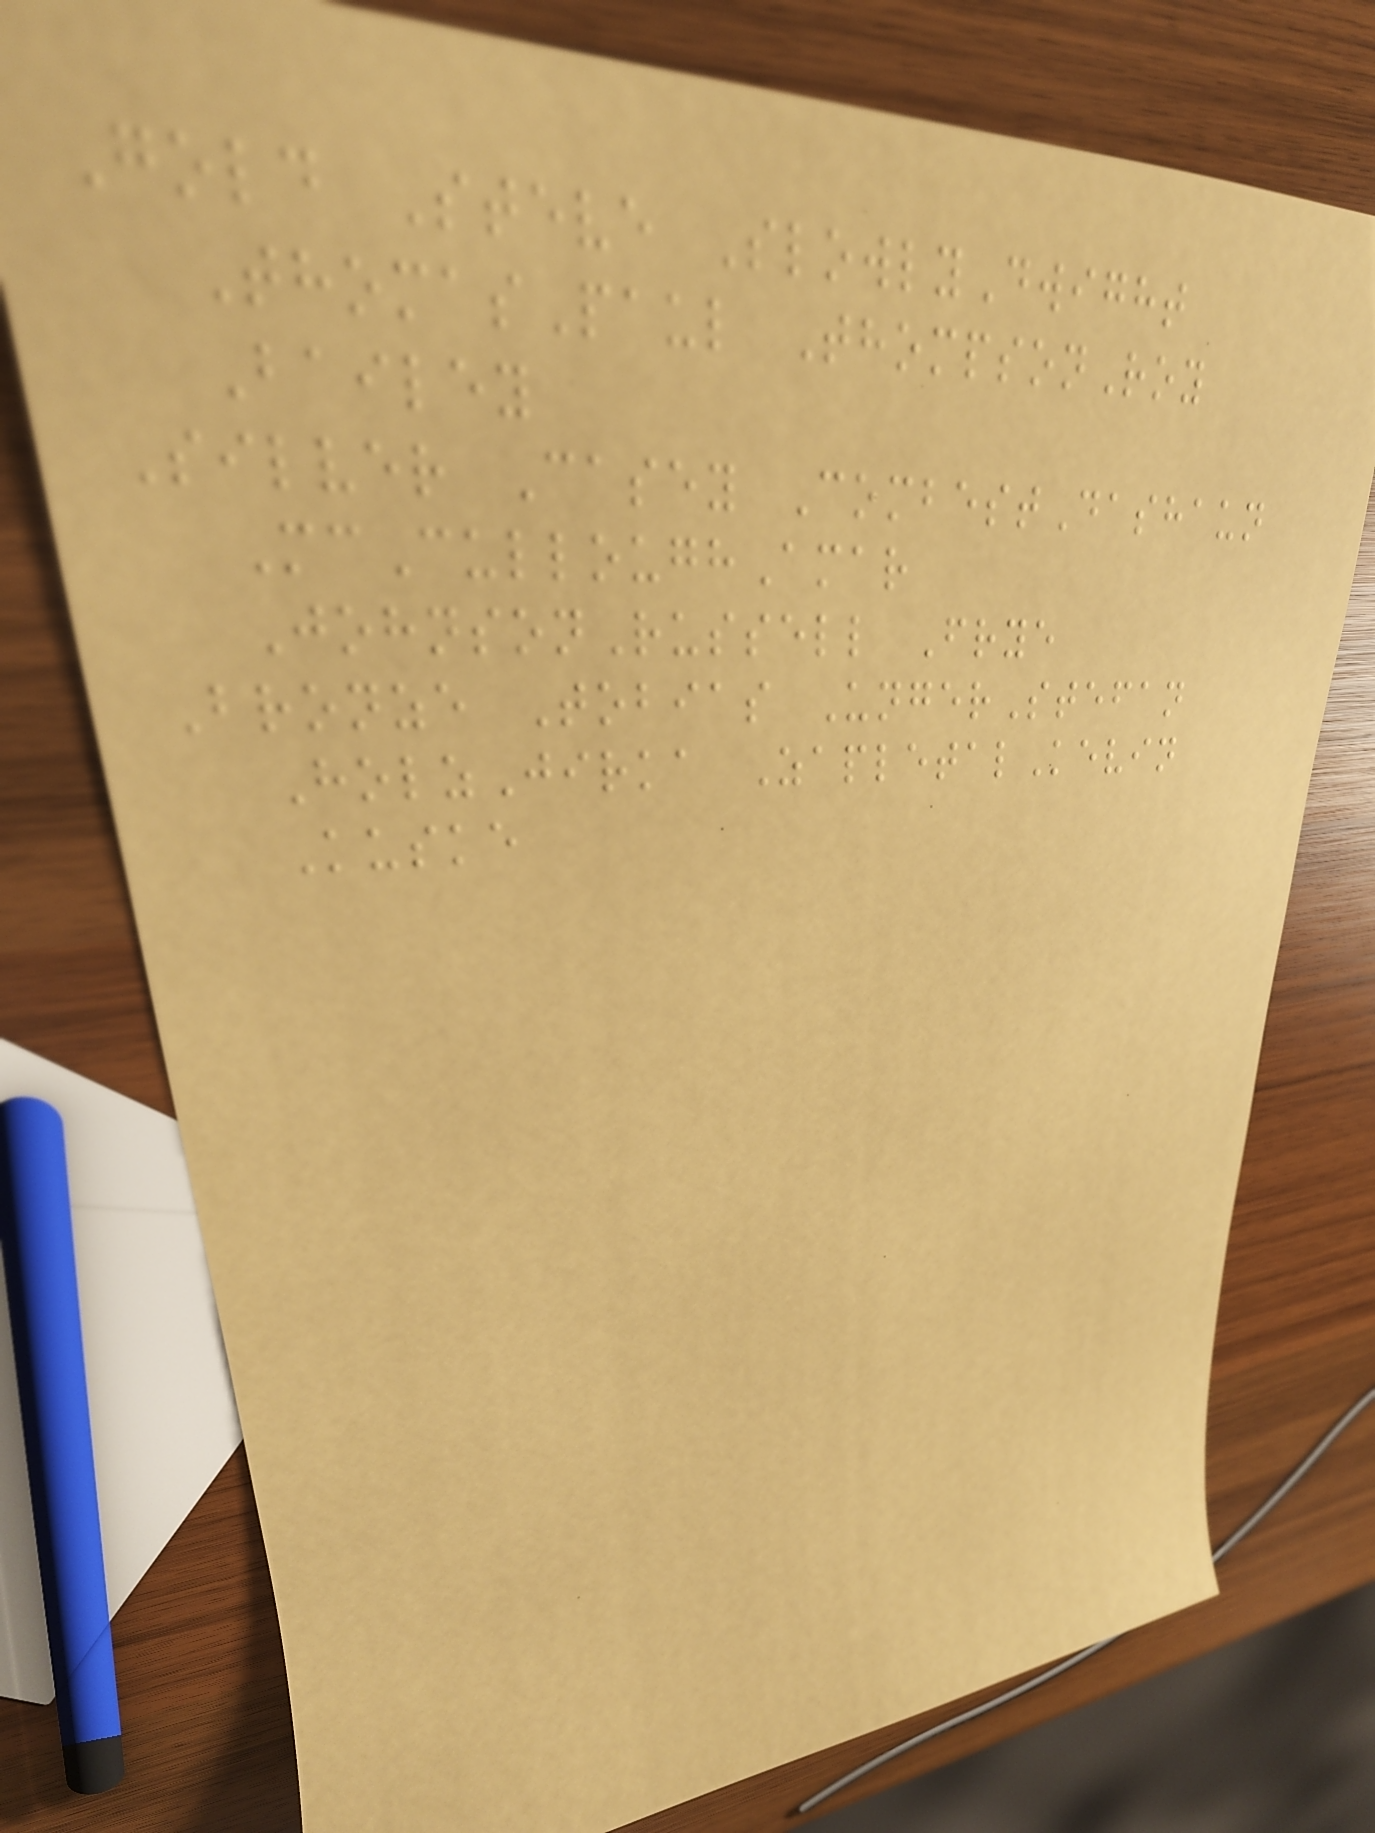Gold Steve SlowlyDwight
ThomasPaul ThompsonRoy
Bailey
Silver Casey CombestDashaun
McCulloughAmar
JohnsonRussell Frye
Bronze Tobias UngerStefan
HolzJirka ZapletalKevin
Kuske
